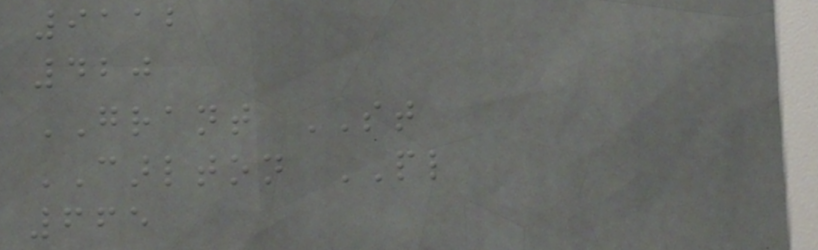9112
420
GRANT ST
CARLTON PL
665
